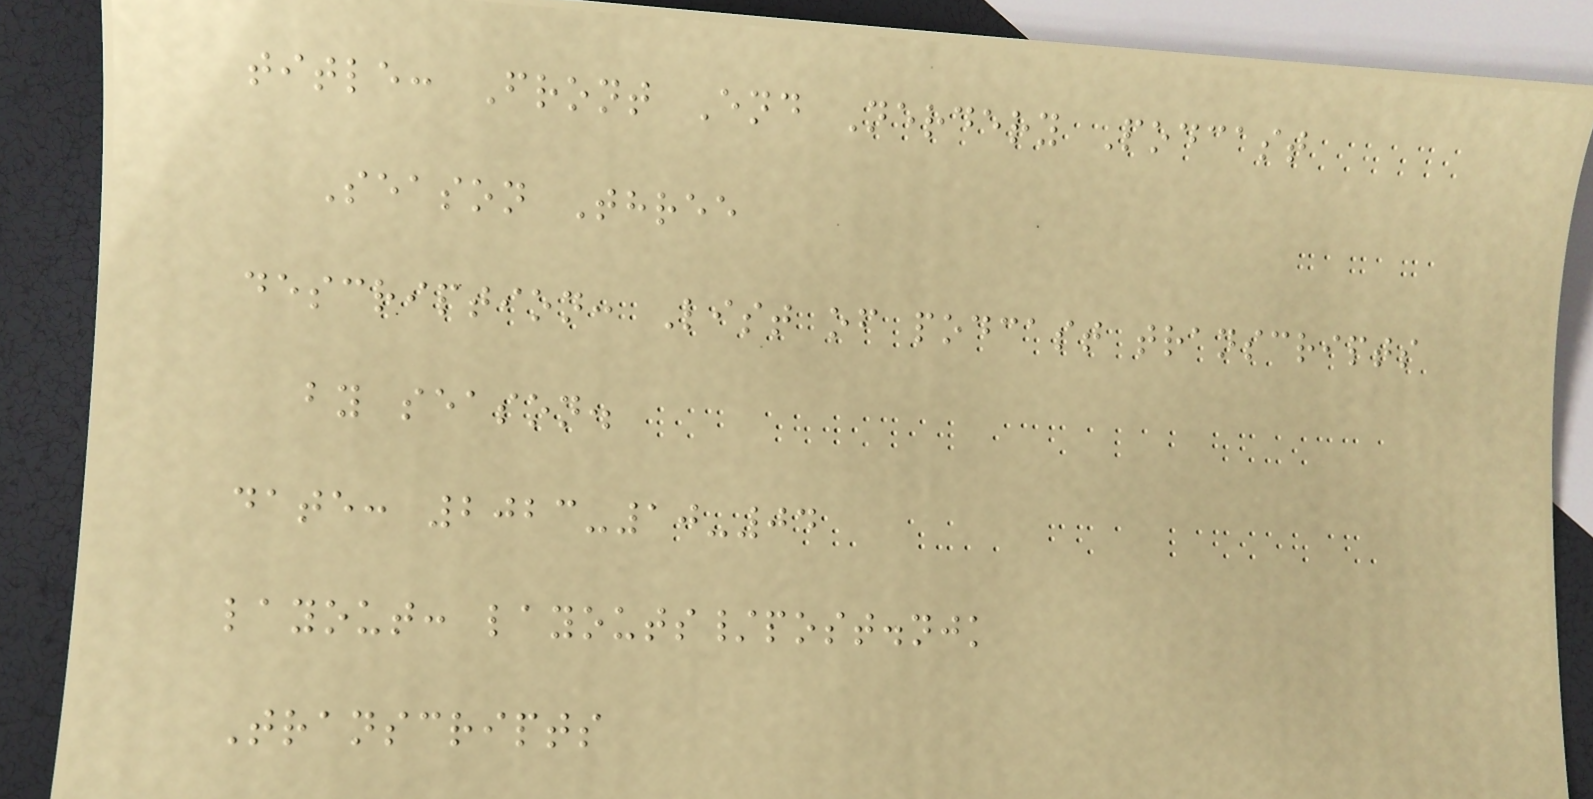title: Front End Nerdery Podcast
Season Three
description: List of podcast transcripts
by season.
date: 2023-10-04
layout: layouts/post.njk
Transcripts
